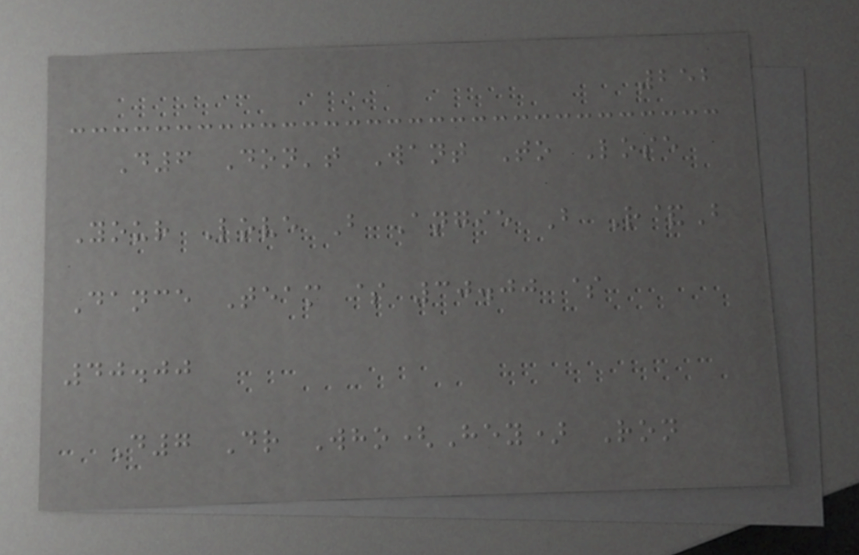252
D6 Don't Want To Lose
Your Love B Angie B R&B
Dance Team $ 30.00 $
40.00
D7 Dr Who(Hey) Ron
